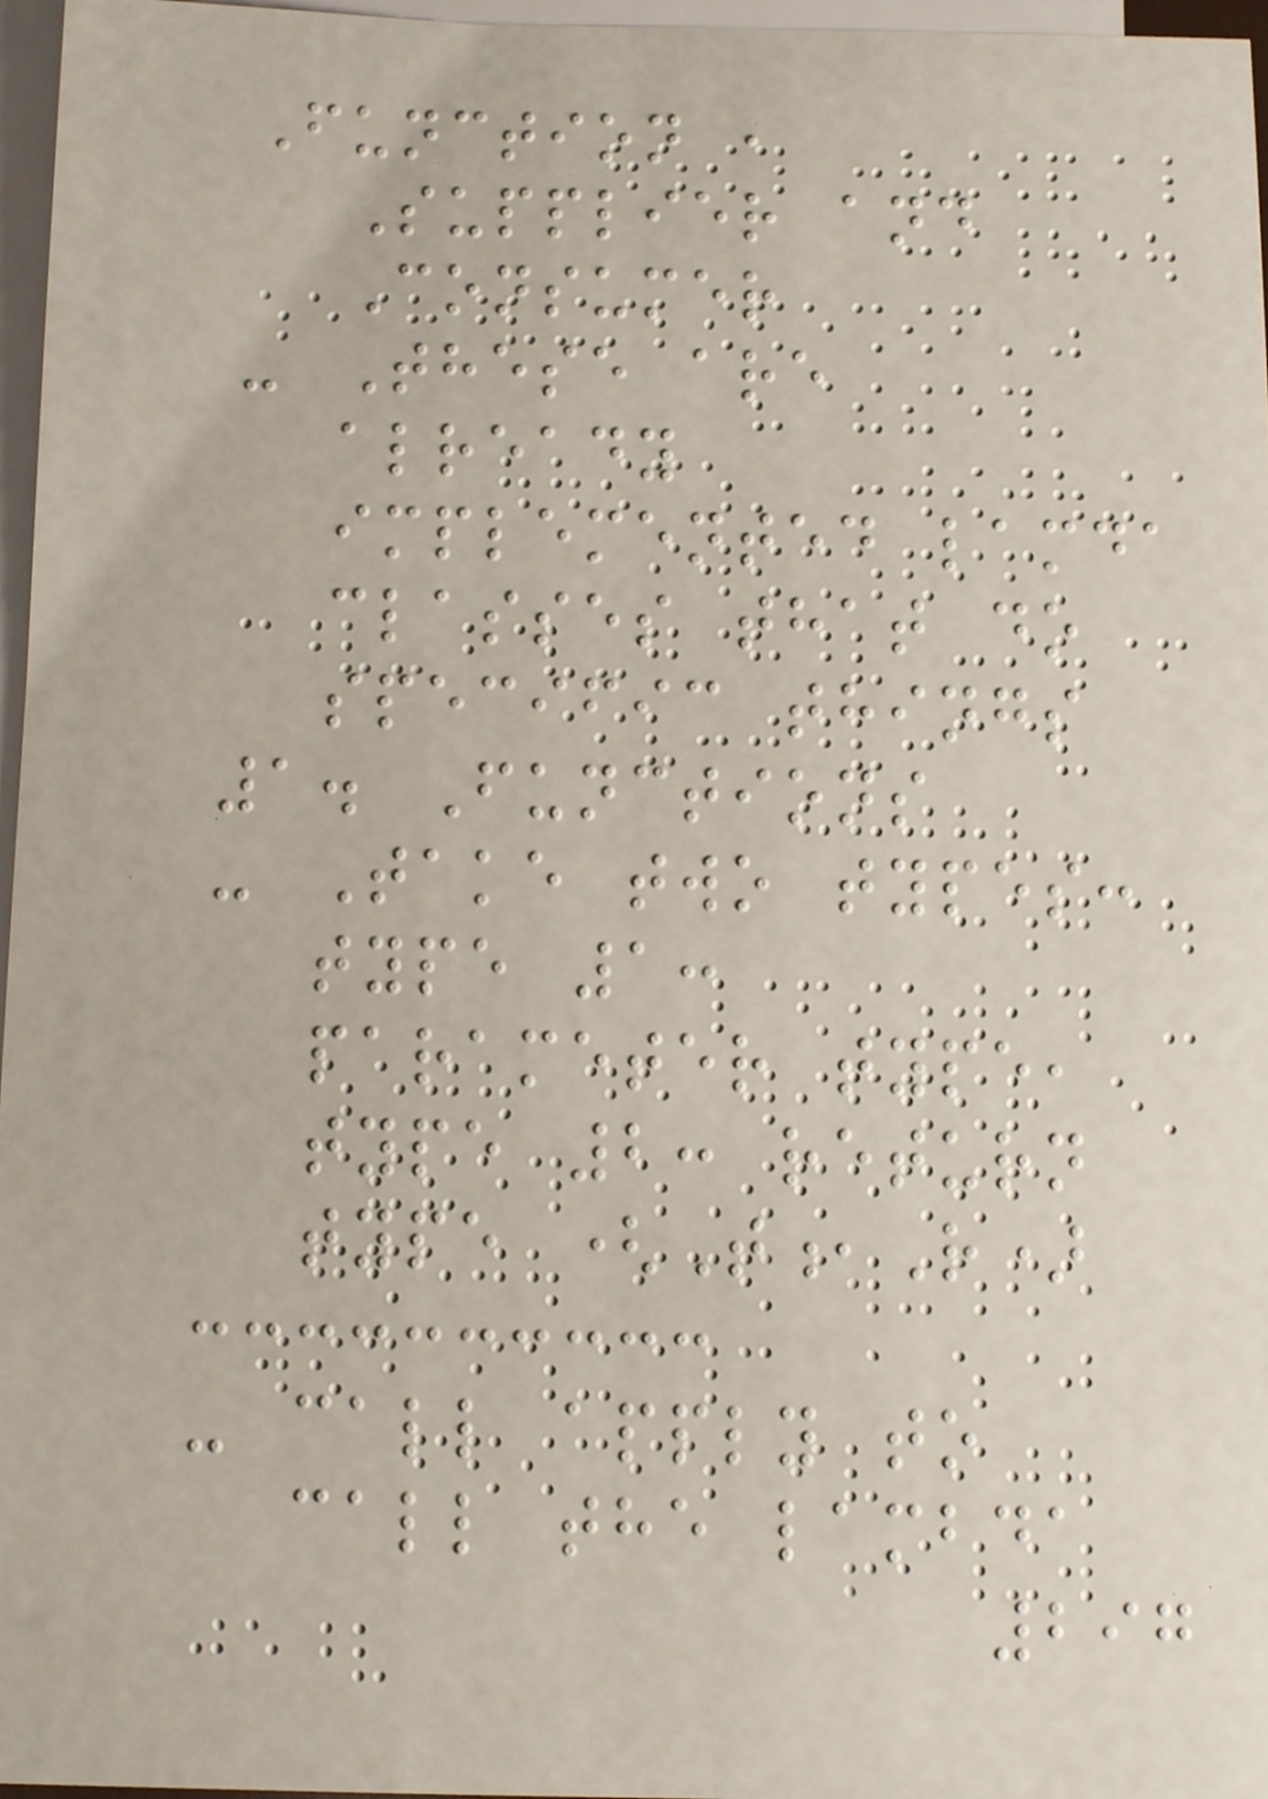Function ,
Supplier and
Consumer
- These are
already
implemented lamda
classes that do
specific things
1. Functions
- Take two types:
type 1:
parameter type,
type 2: return
type (T,R)
- call apply to
call the lambda
297
